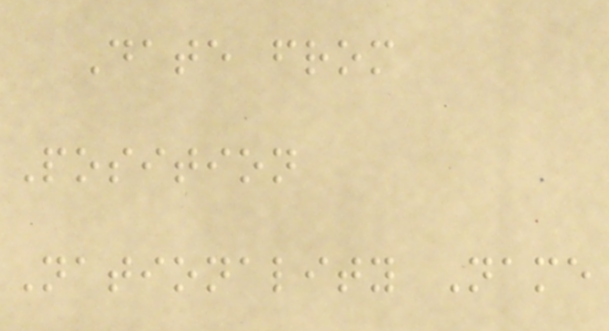Date from
Position
Nationality Name
